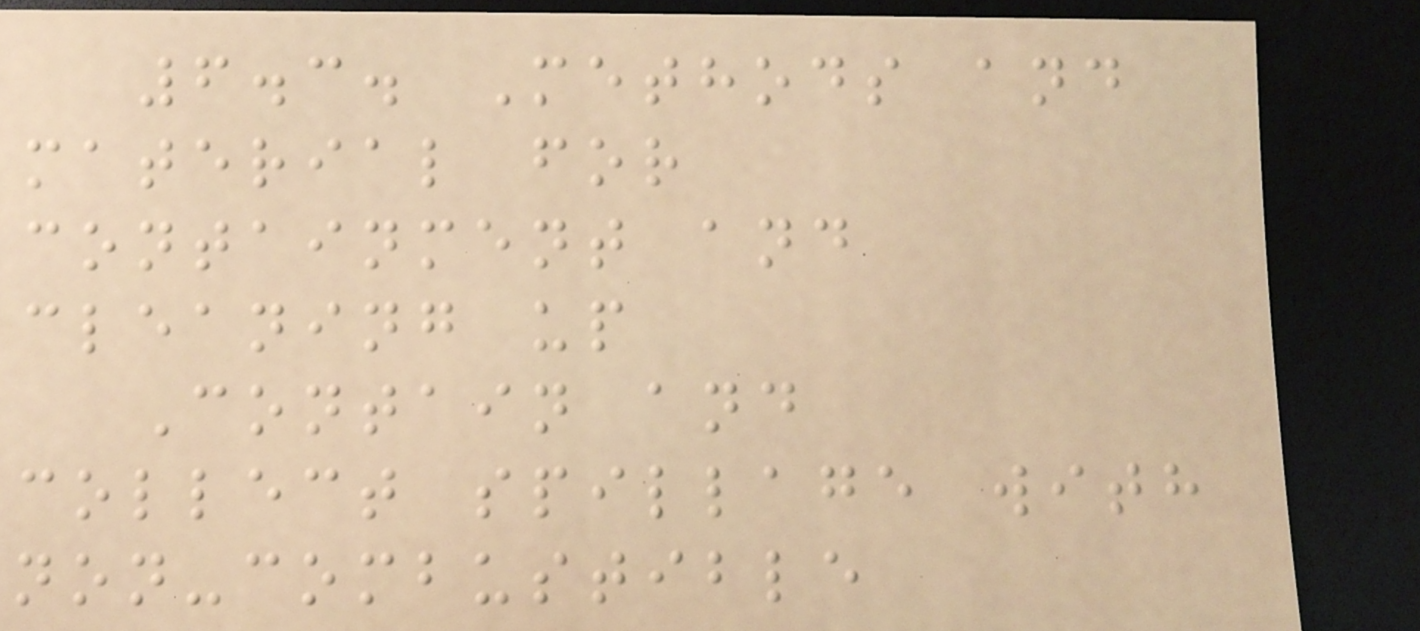6.3. Methods and
material for
containment and
cleaning up
Contain and
collect spillage with
non-combustible
